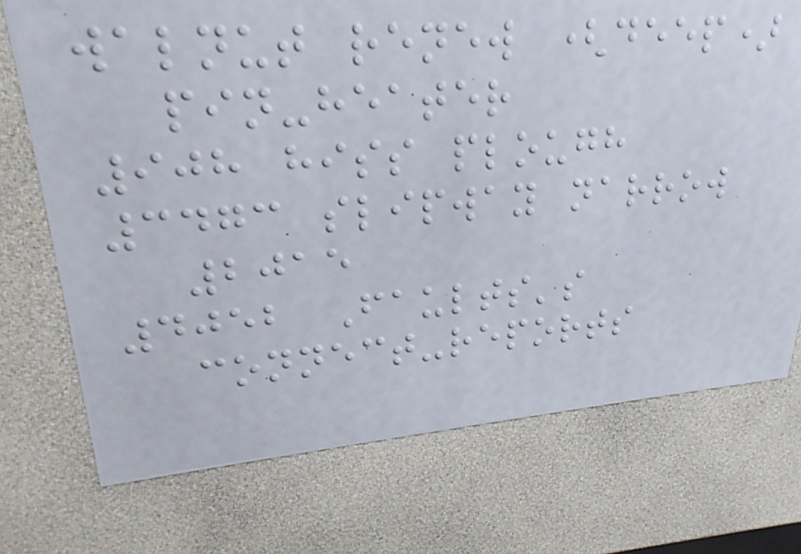walnut renew (deep)
pin-heater
908 hiss plough
3473 slipway narrow
2015
4052 Faults's
connect-reports
